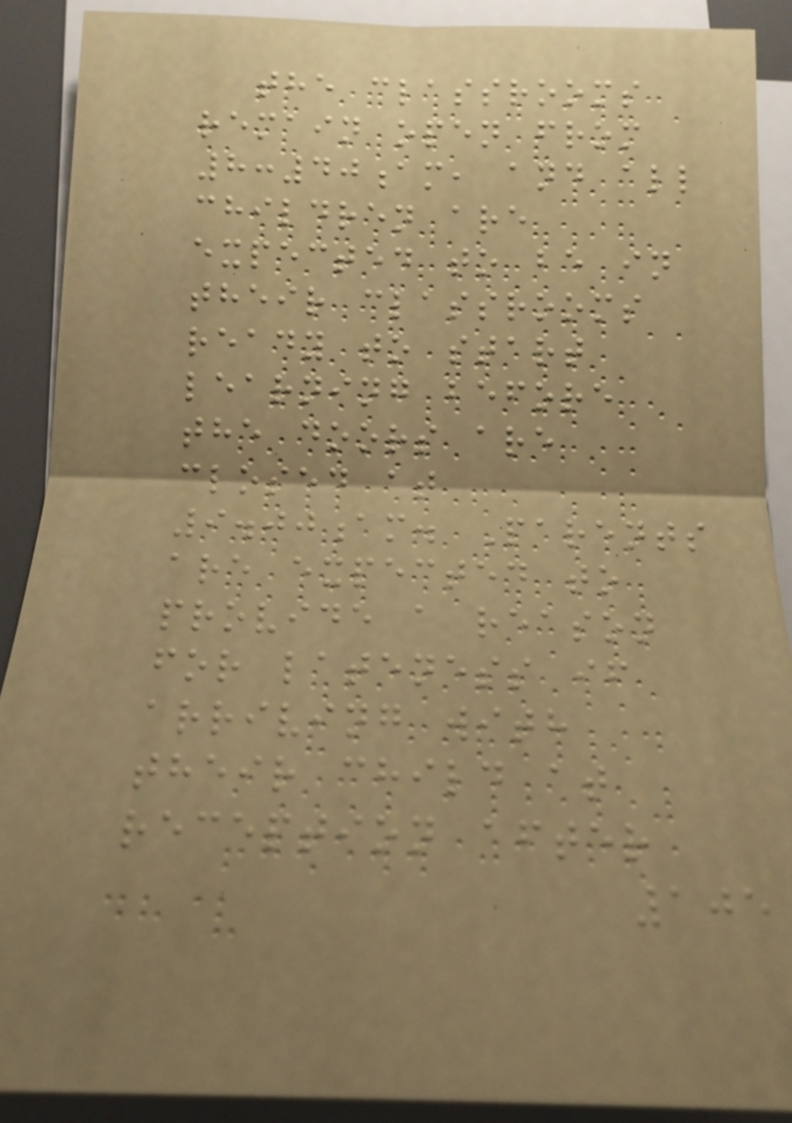the classrooms
remain open from
8:40am, and all
children are
expected to be in
their classrooms
ready to start
learning before
the doors are
closed at
9.00am. Parents
are expected to
provide a reason
for lateness if
arriving with
their child at
reception after
105
